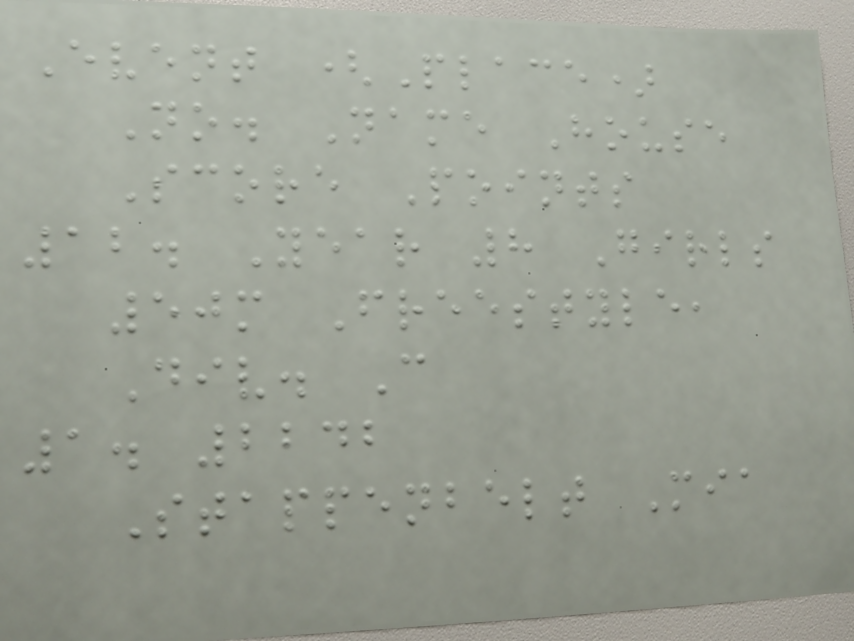Event (Place)
No. Name House
Score Points
12. Year 8 Girls
50m Freestyle,
Div. C
1. 2242
Stappenbelt Mia
